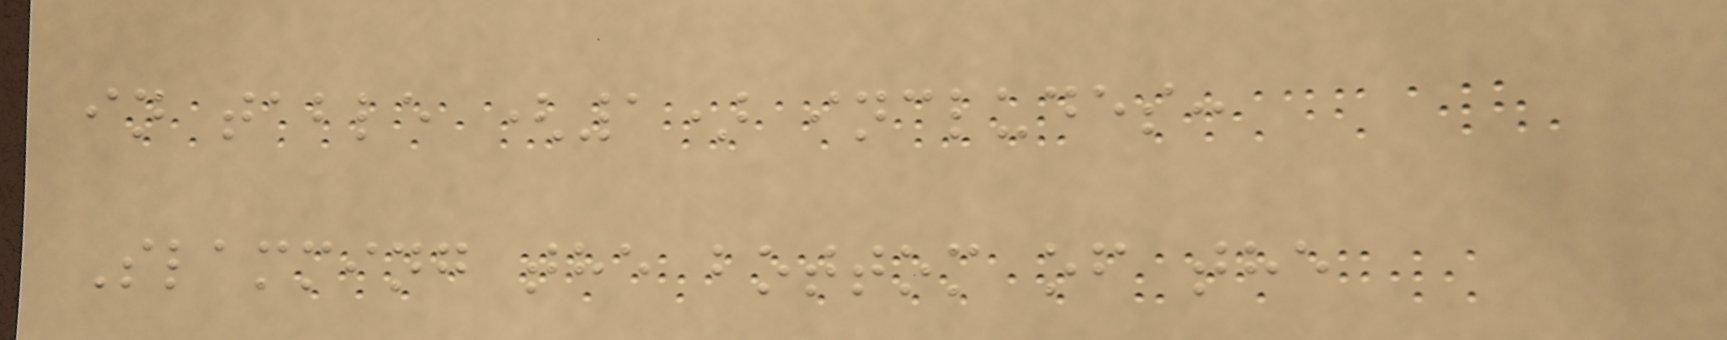in table (1) includes:
Slamming the bottom of the
